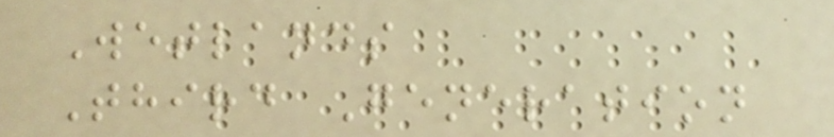Wetlands
Third Generation
